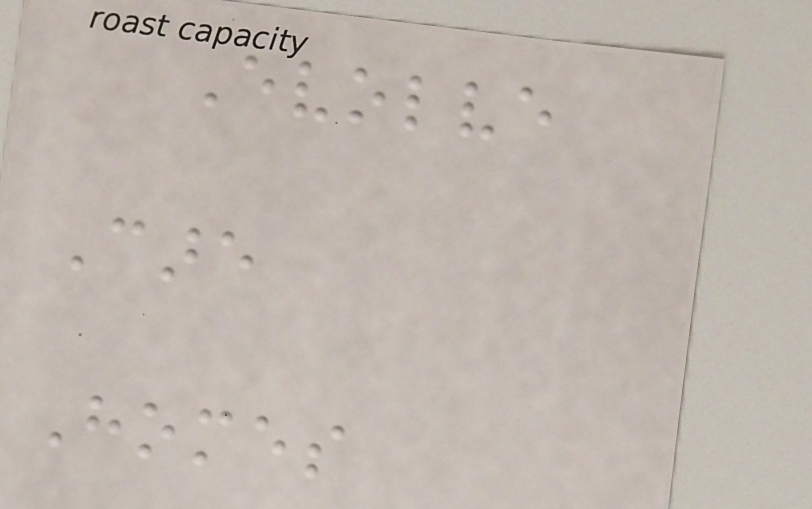Evolve
Care
Homes
